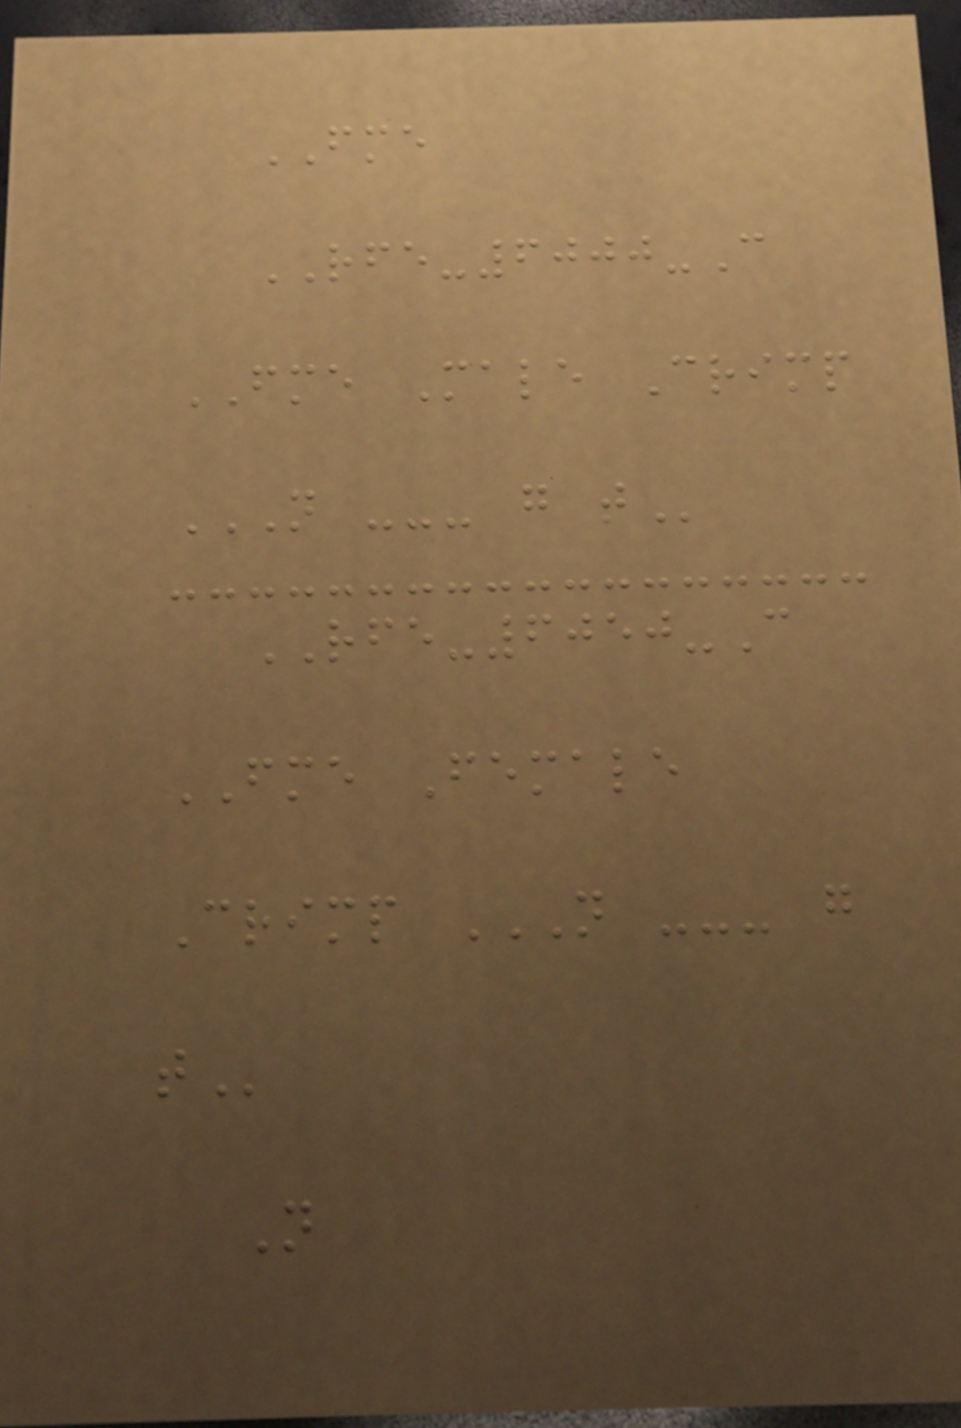FME
RFE-6000-C
FME Male Crimp
N --- G T
RFE-6050-C
FME Female
Crimp N --- G
T
N
